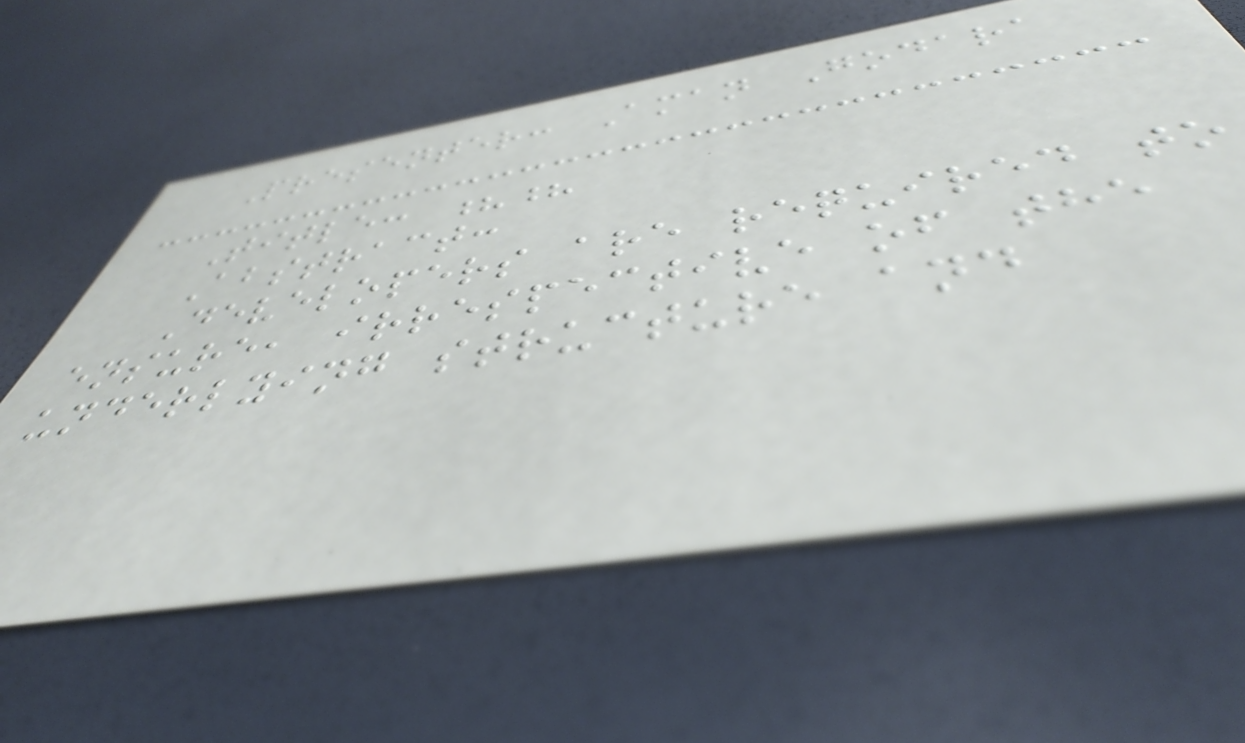Presenter: Aman Godara
Title: ??
Abstract:
Developers are required to
ensure, irrespective of the
underlying structure and
